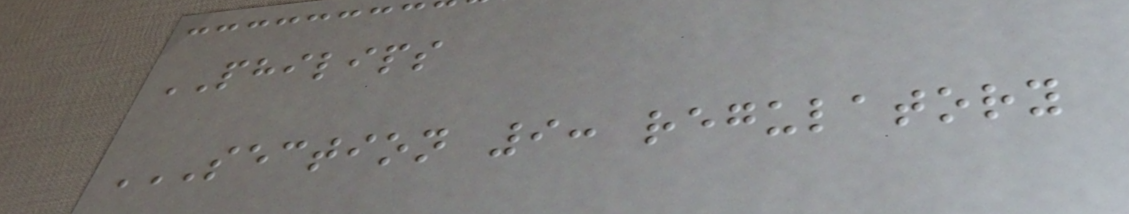PHILIPS
SECTION 9: REGULATORY
